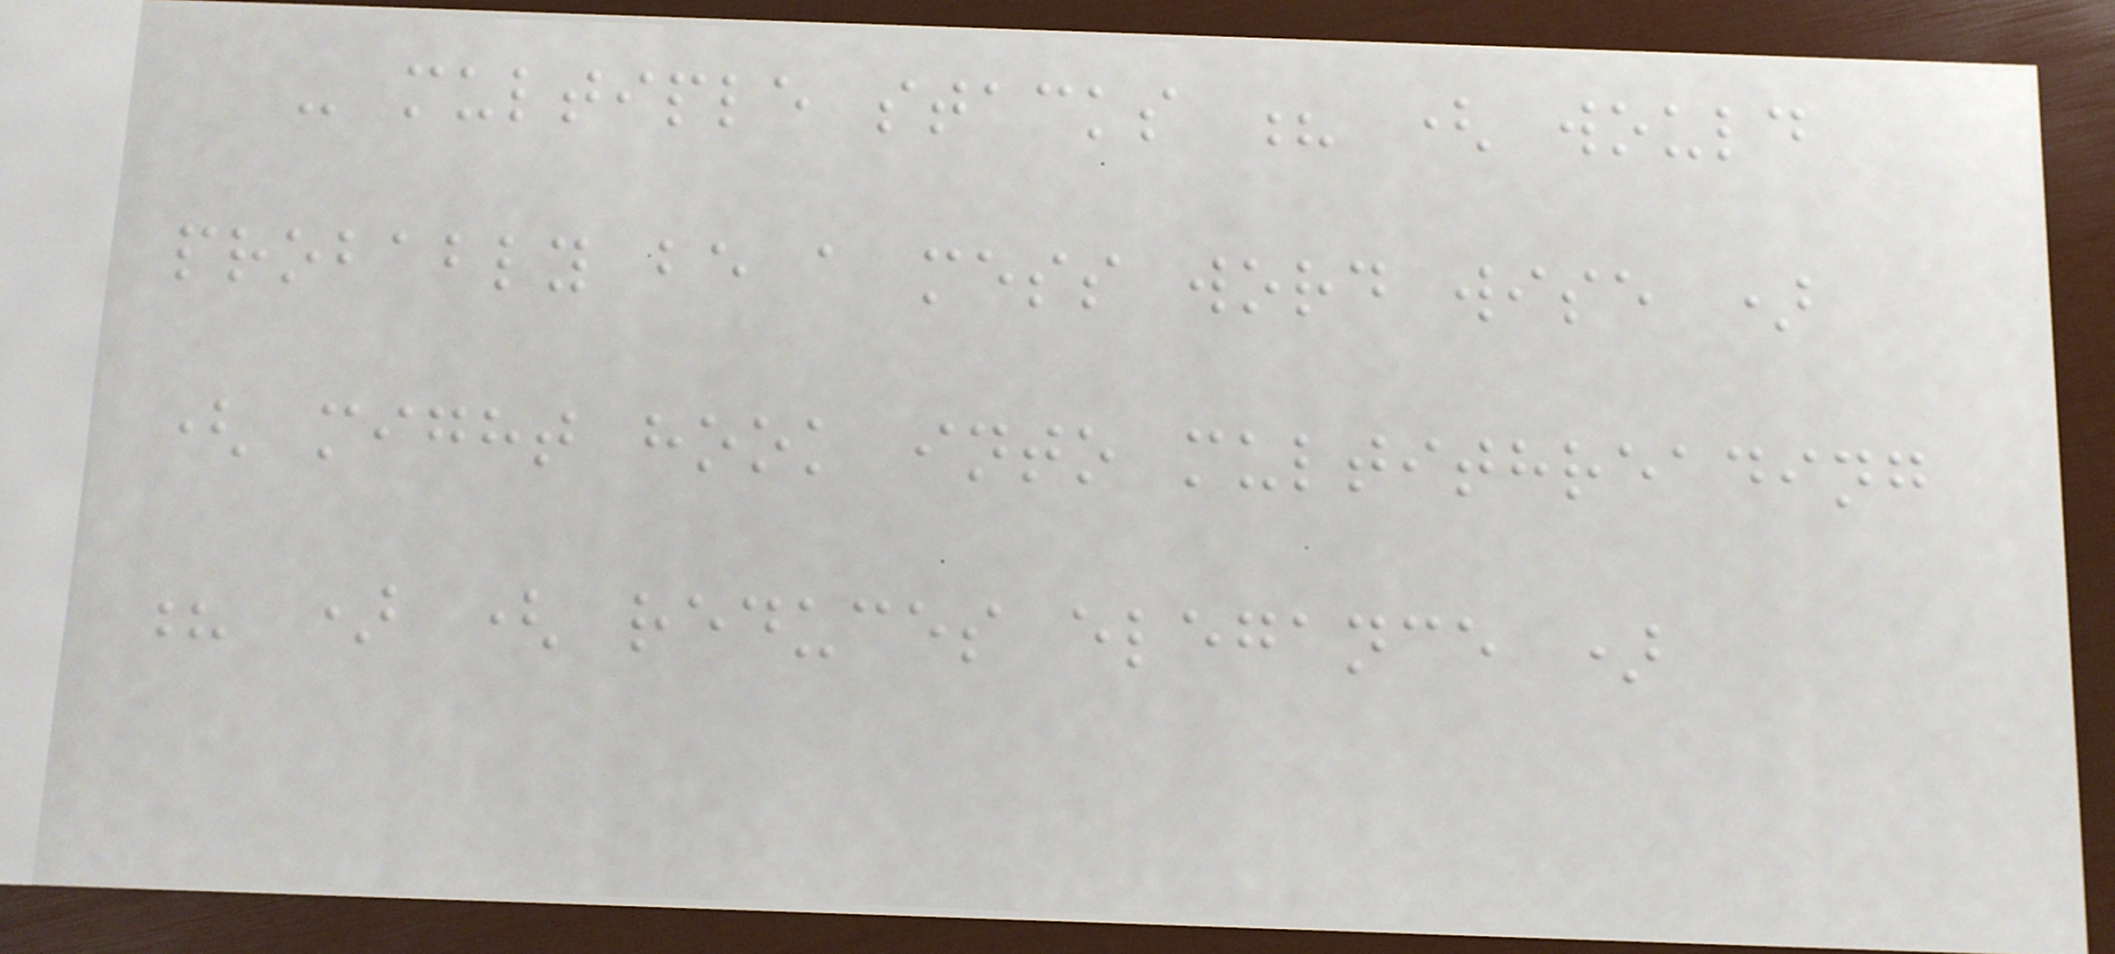- multiple stacks ? ( would
probably be a mess word wise )
( might hook into multithreading
? ) ( reduces elegance )
